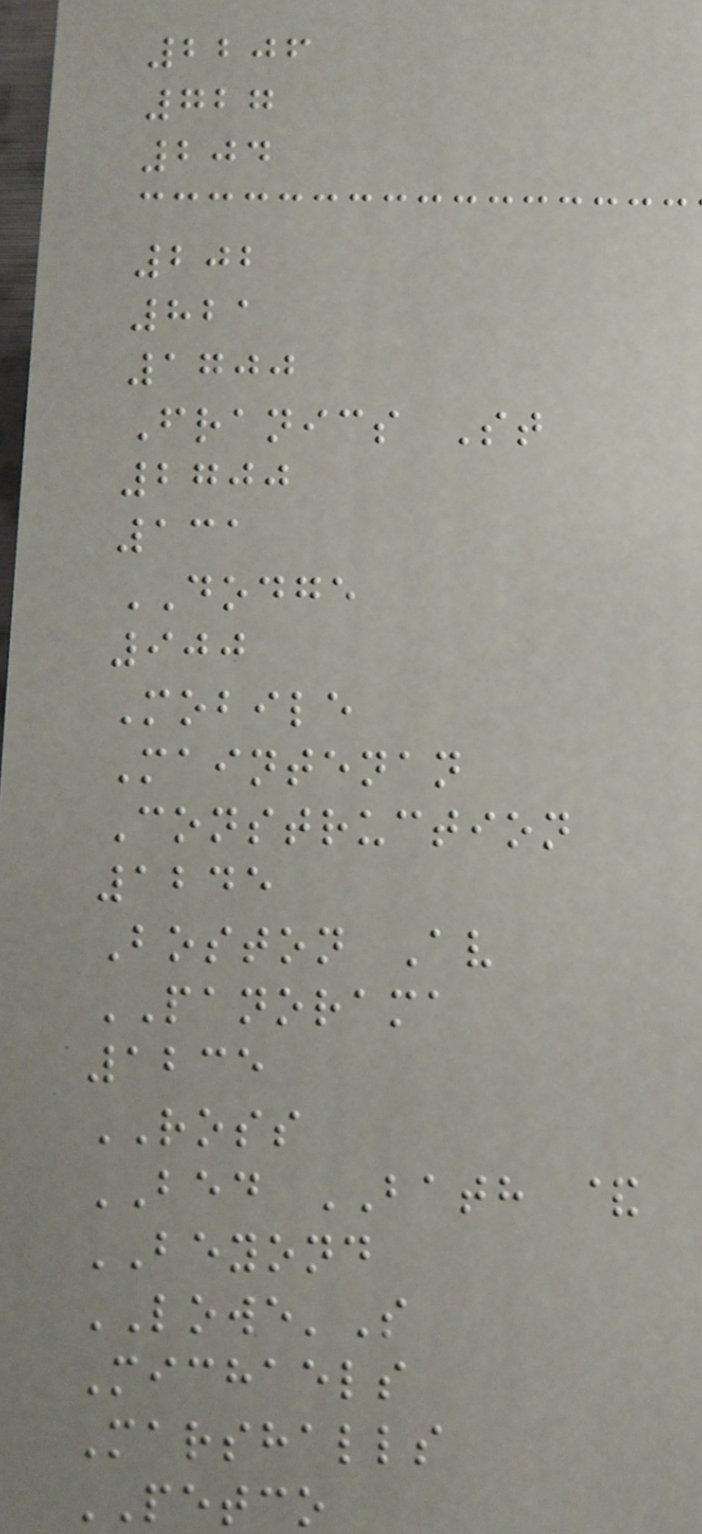2206
727
204
202
821
1700
Franics St
2700
131
DODGE
900
Mobile
Maintenan
Construction
1245
Boston Av
PANORAMA
1235
ROSS
BED BATH &
BEYOND
LOWE'S
Michaels
Marshalls
PETCO
